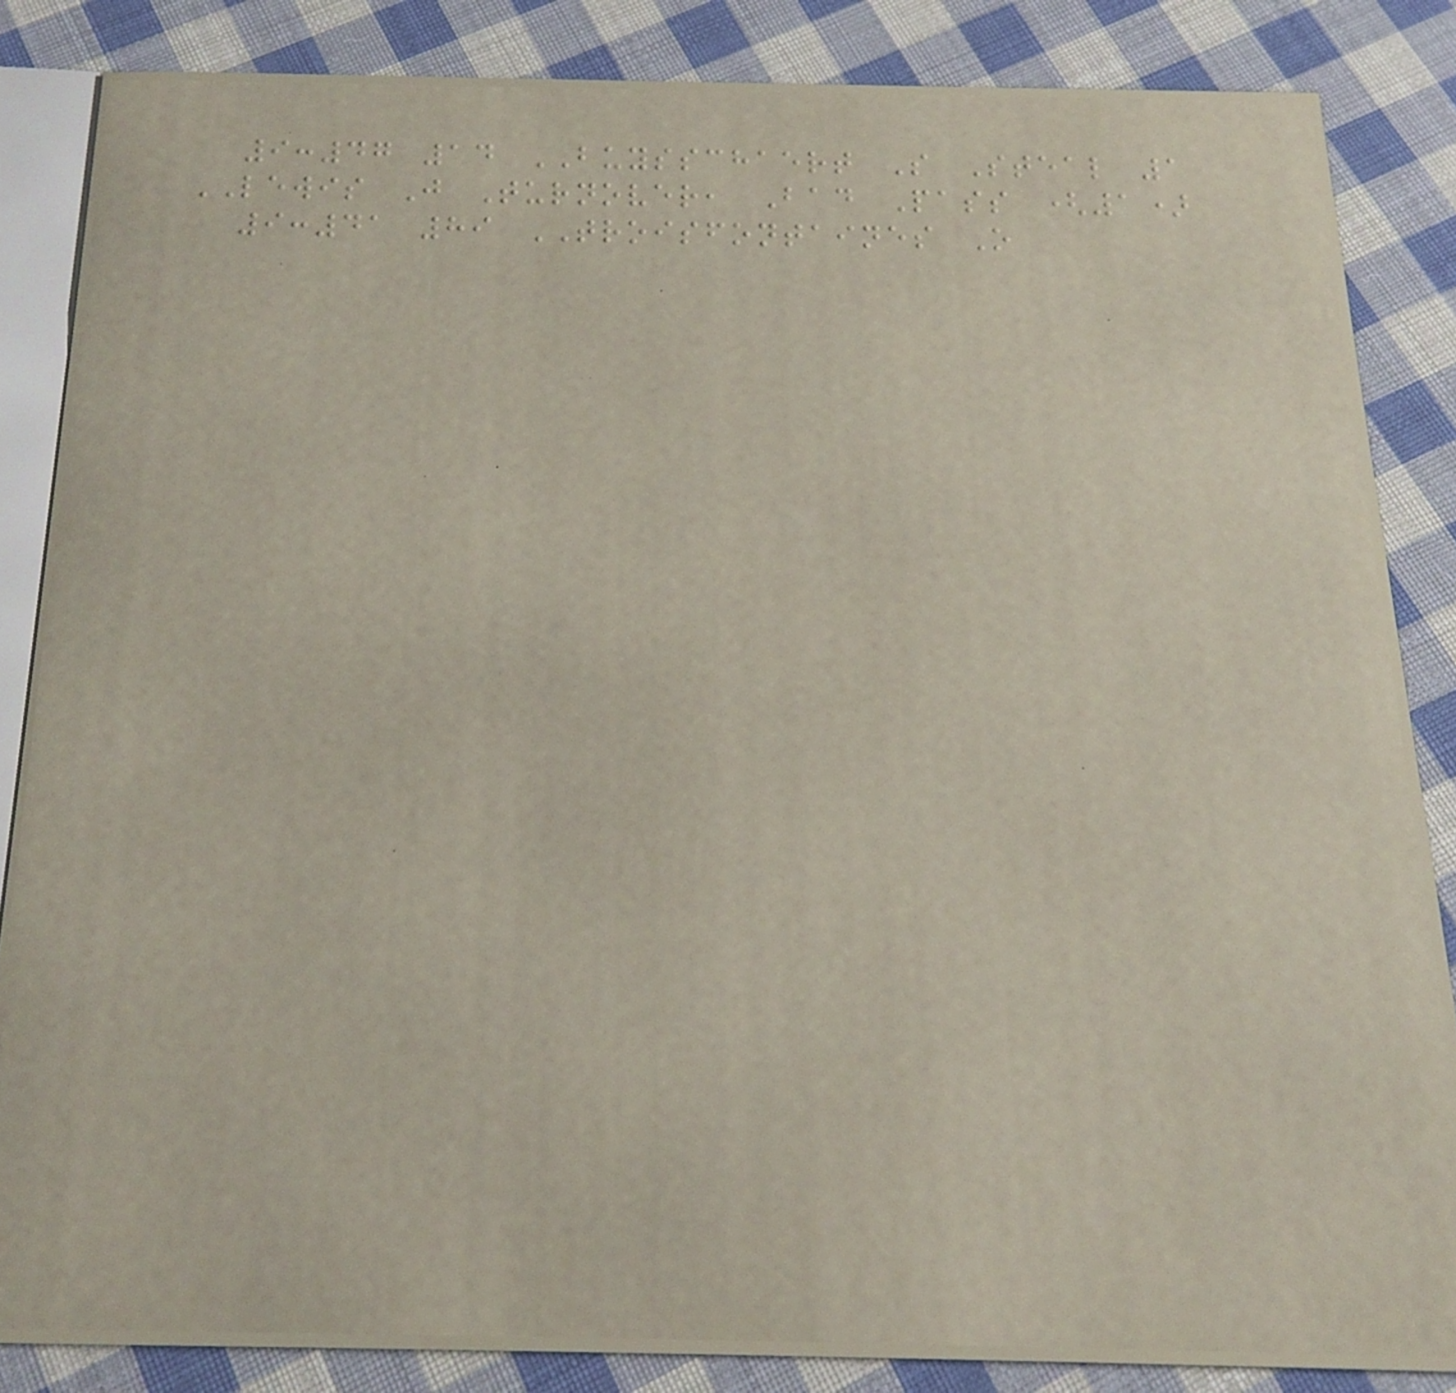9:47 14 BUYSSCHAERT S Steal 1
LEWIS J Turnover, Bad Pass (1)
9:41 89 TROISFONTAINES O
